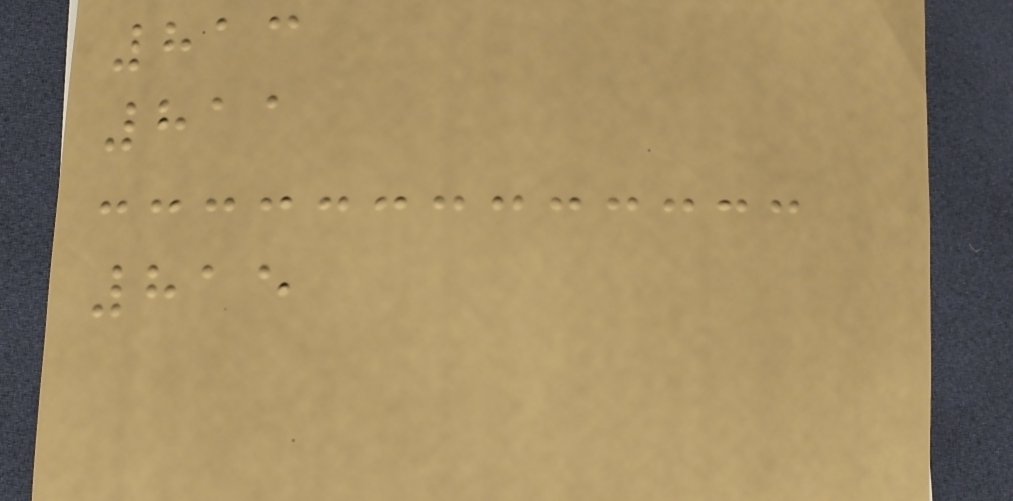813
811
815
